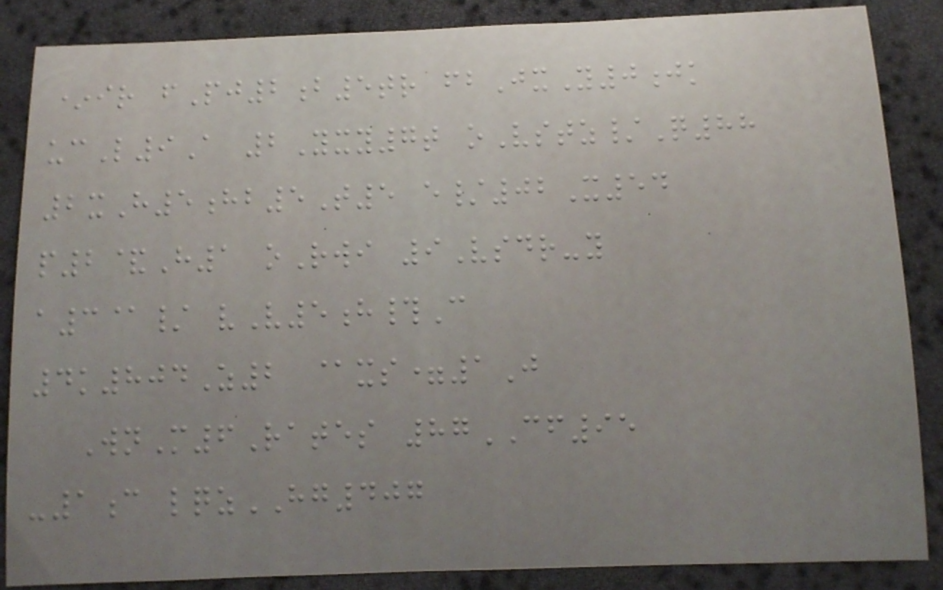*ir fPj2b5tr fbJxY0jk
ucL9A 2Yxy7t oVstz/Q88
2xH5hb5T5 e/02X54
p2&H1 oRwi 9Vsdr-y
a3@/ vV5h#C
4k804Z2 @xs=1J
WnM6Rates 87CF95
-1c lqzHG407
